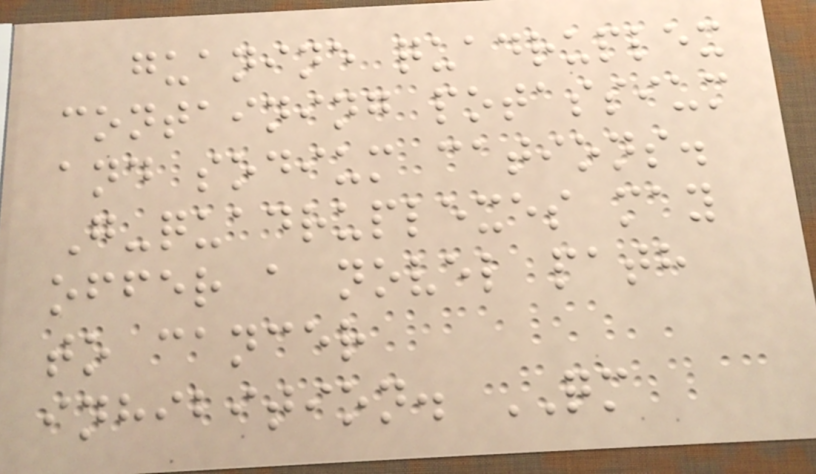guanine quadruplex
containing potassium
and sodium cations.
G-quadruplexes may
offer a novel path
to cancer
inhibition. QM
